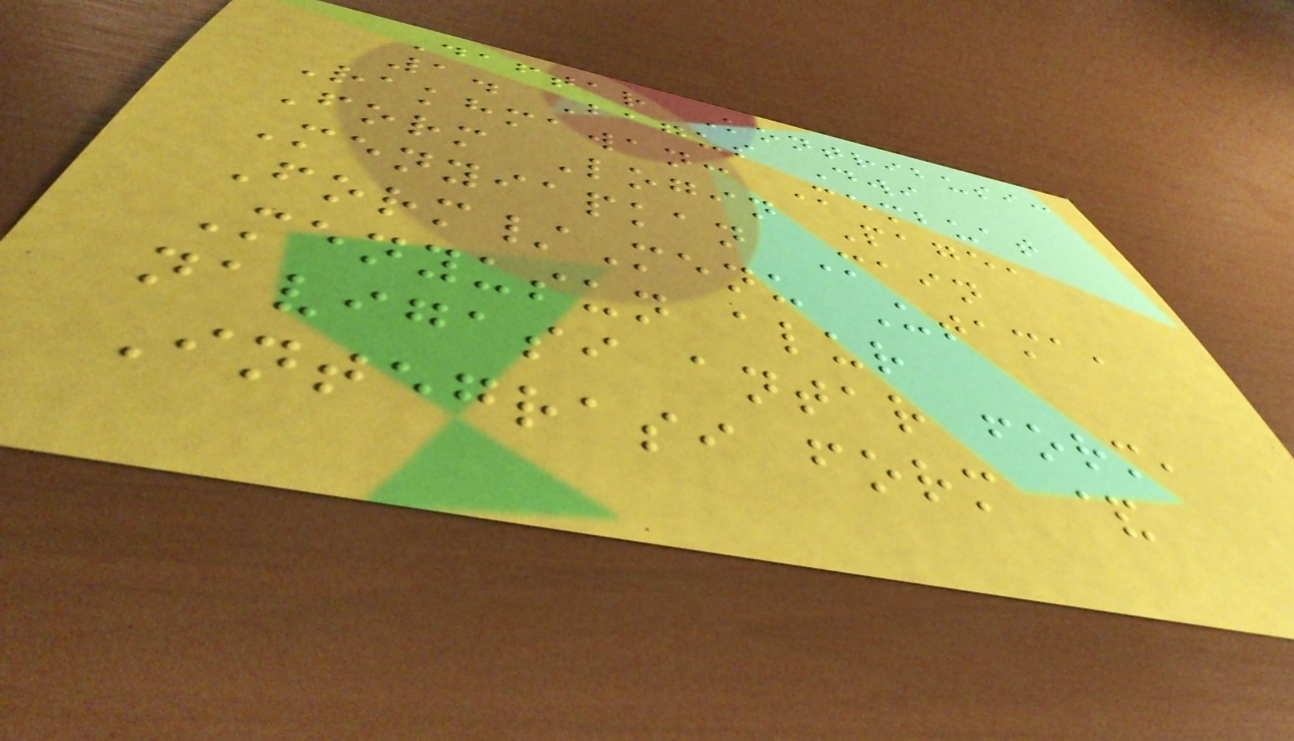Daftar Kontribusi:
1. Bagus Dwi
Rakhmawan: Membuat
Form Login Page,
Menyiapkan Main
Form/Menu Utama,
Menyusun alur
navigasi antar form,
Integrasi form &
